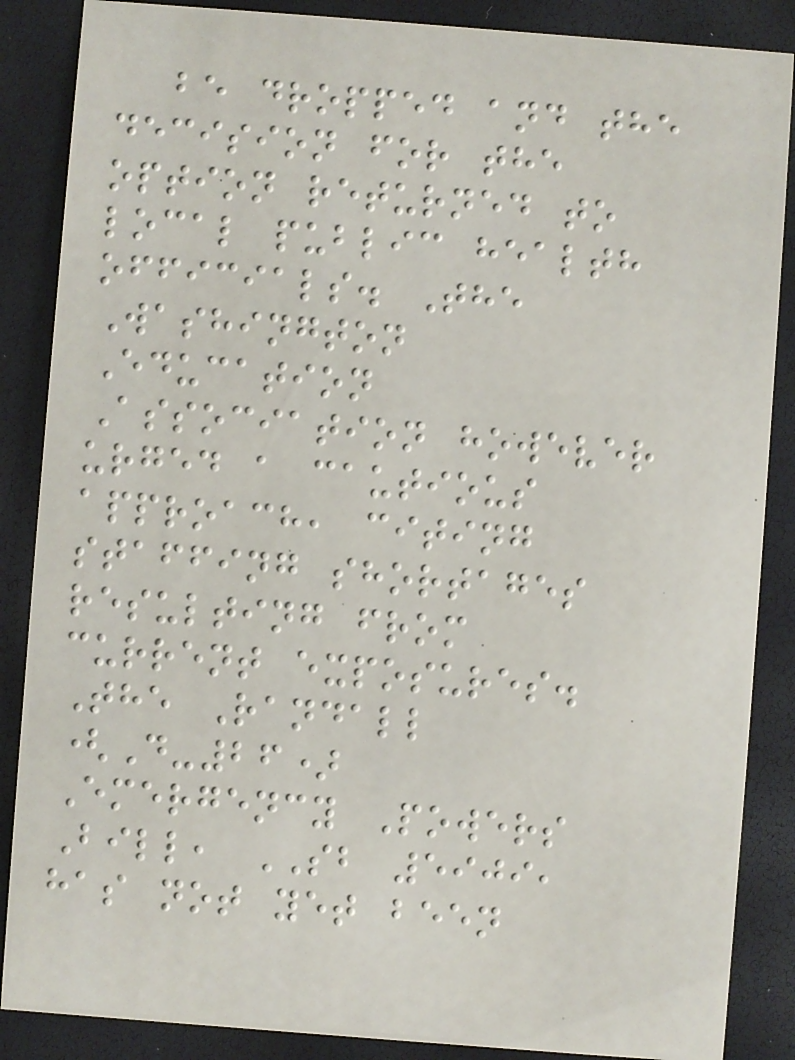be dropped and the
decision for the
option returned to
local public health
officials. The
Washington
Education
Association however
urged a cautious
approach, citing
staffing shortages
resulting from
current exposures.
The Randall
(D-26)
Emergency Powers
Bill, SB 5909,
has not yet been
